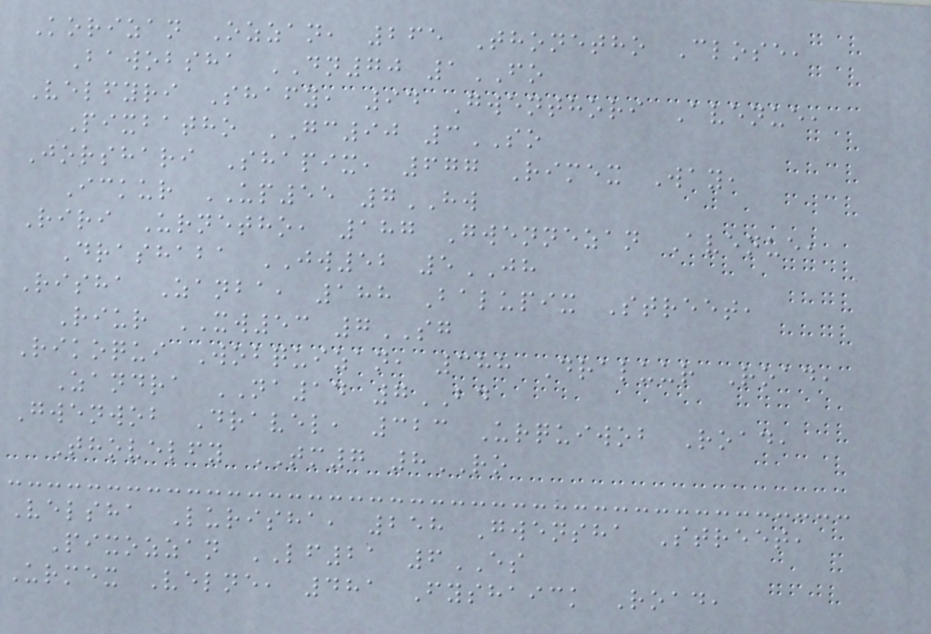Korizan Ozzan, 265 Thonetho Close,
Bawobsha DN70 1FO
Velfyri Shafy, 94 Gwenthori Avenue,
Pixbatho GC90 3SO
Jorshari Shapix, 677 Rimex Way,
Ickur UP55 7HW
Riri Urnetho, 187 Gwennezan Avenue,
Drashaba JW52 5JH
Risha Zanba, 188 Balupix Street,
Riur XW53 7SG
Rikoqui Wobquizan, 388 Draluur Road,
Zandra NA14 7BD
Gwenwob Dravel, 323 Urquiwob Road,
Thovelfy TM7 8RO
Velsha Lurisha, 258 Gwensha Street,
Pixozzan LF21 6ES
Urmex Velne, 481 Fyshaick Road,
